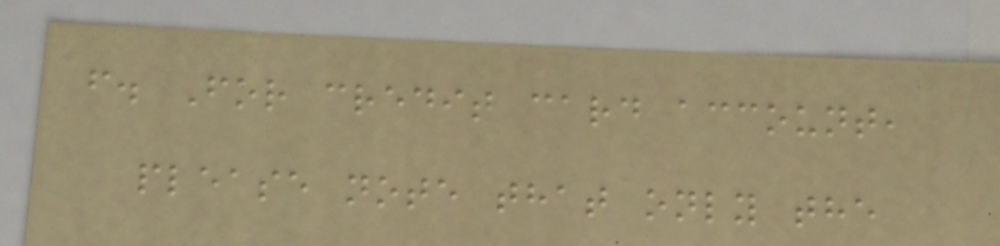f. For credit card account,
please note that only the
